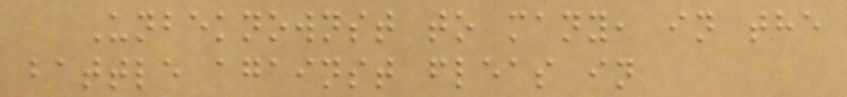Unbeknownst to many, in the
battle against fleas in
